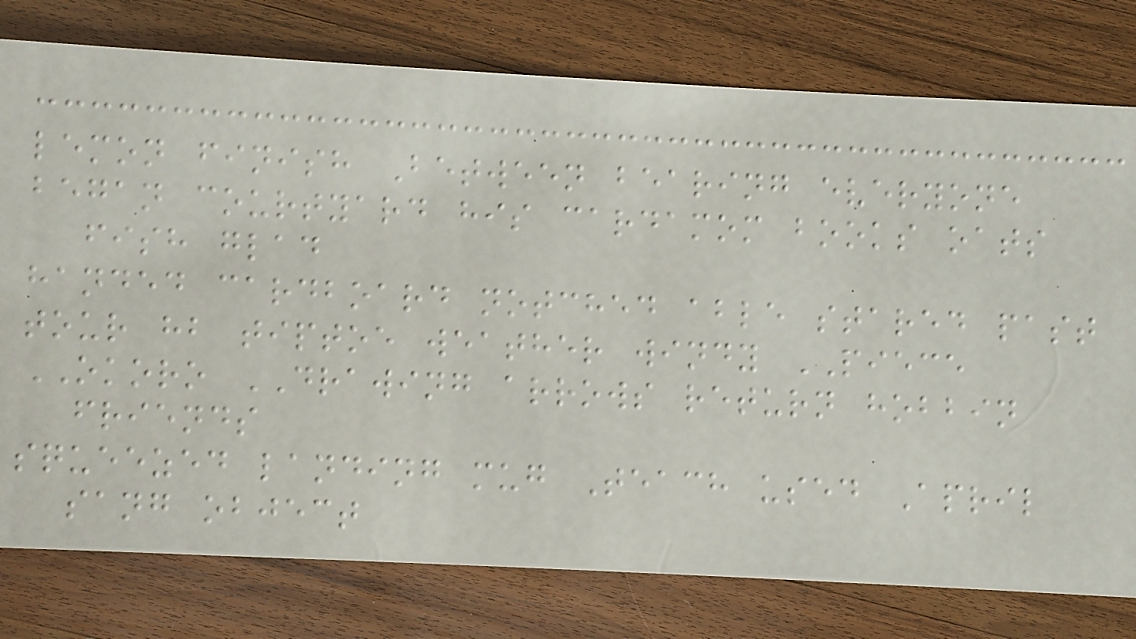lemon finish Between bearing everyone
began courtyard his cardamom books oats
fish glad
handed cardboard notched able stared past
tour hb tiptoe weather windy PIECE
OKORO DRAWING arrows return hobbin
friends
squeezed landing mug Teach used April
sang object
